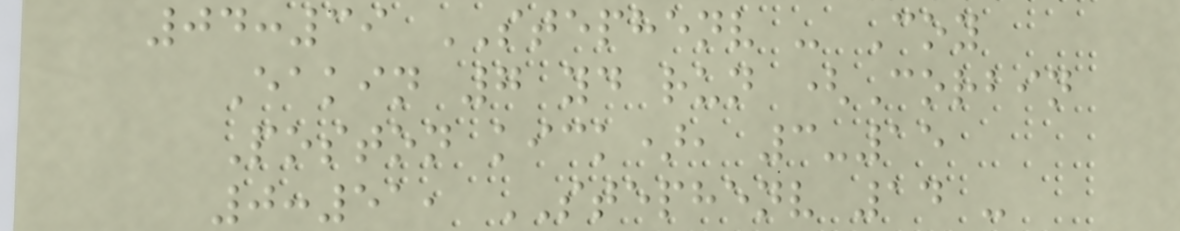04:39 STEPHENV - Coy
Eakin 7 yd run (Corbin
Poston kick), 3-15
0:51, STEPHENV 14 -
